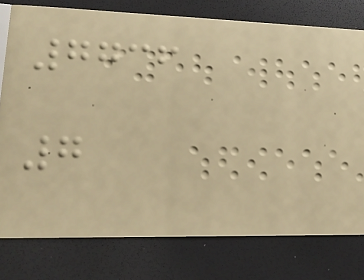7736
7
